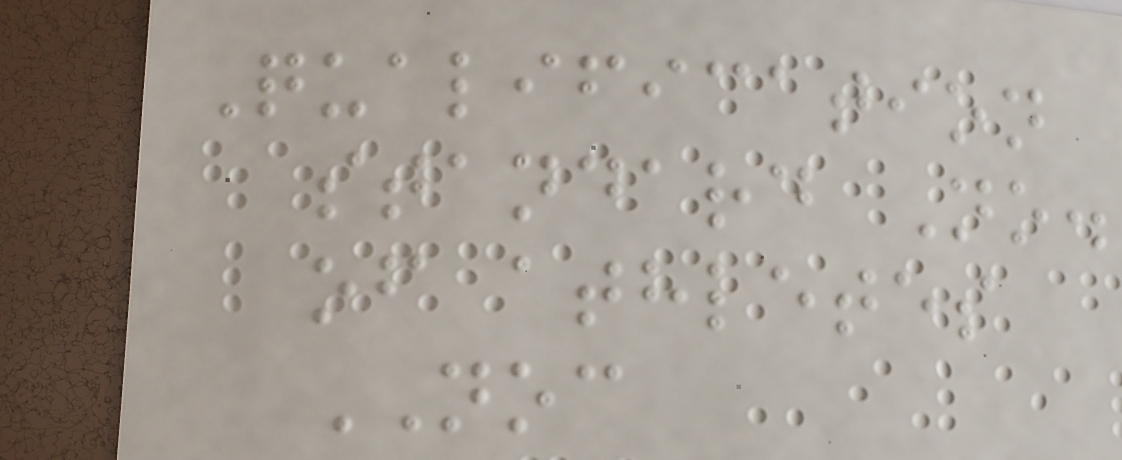Qualification
standard No.
of athletes
NOC
